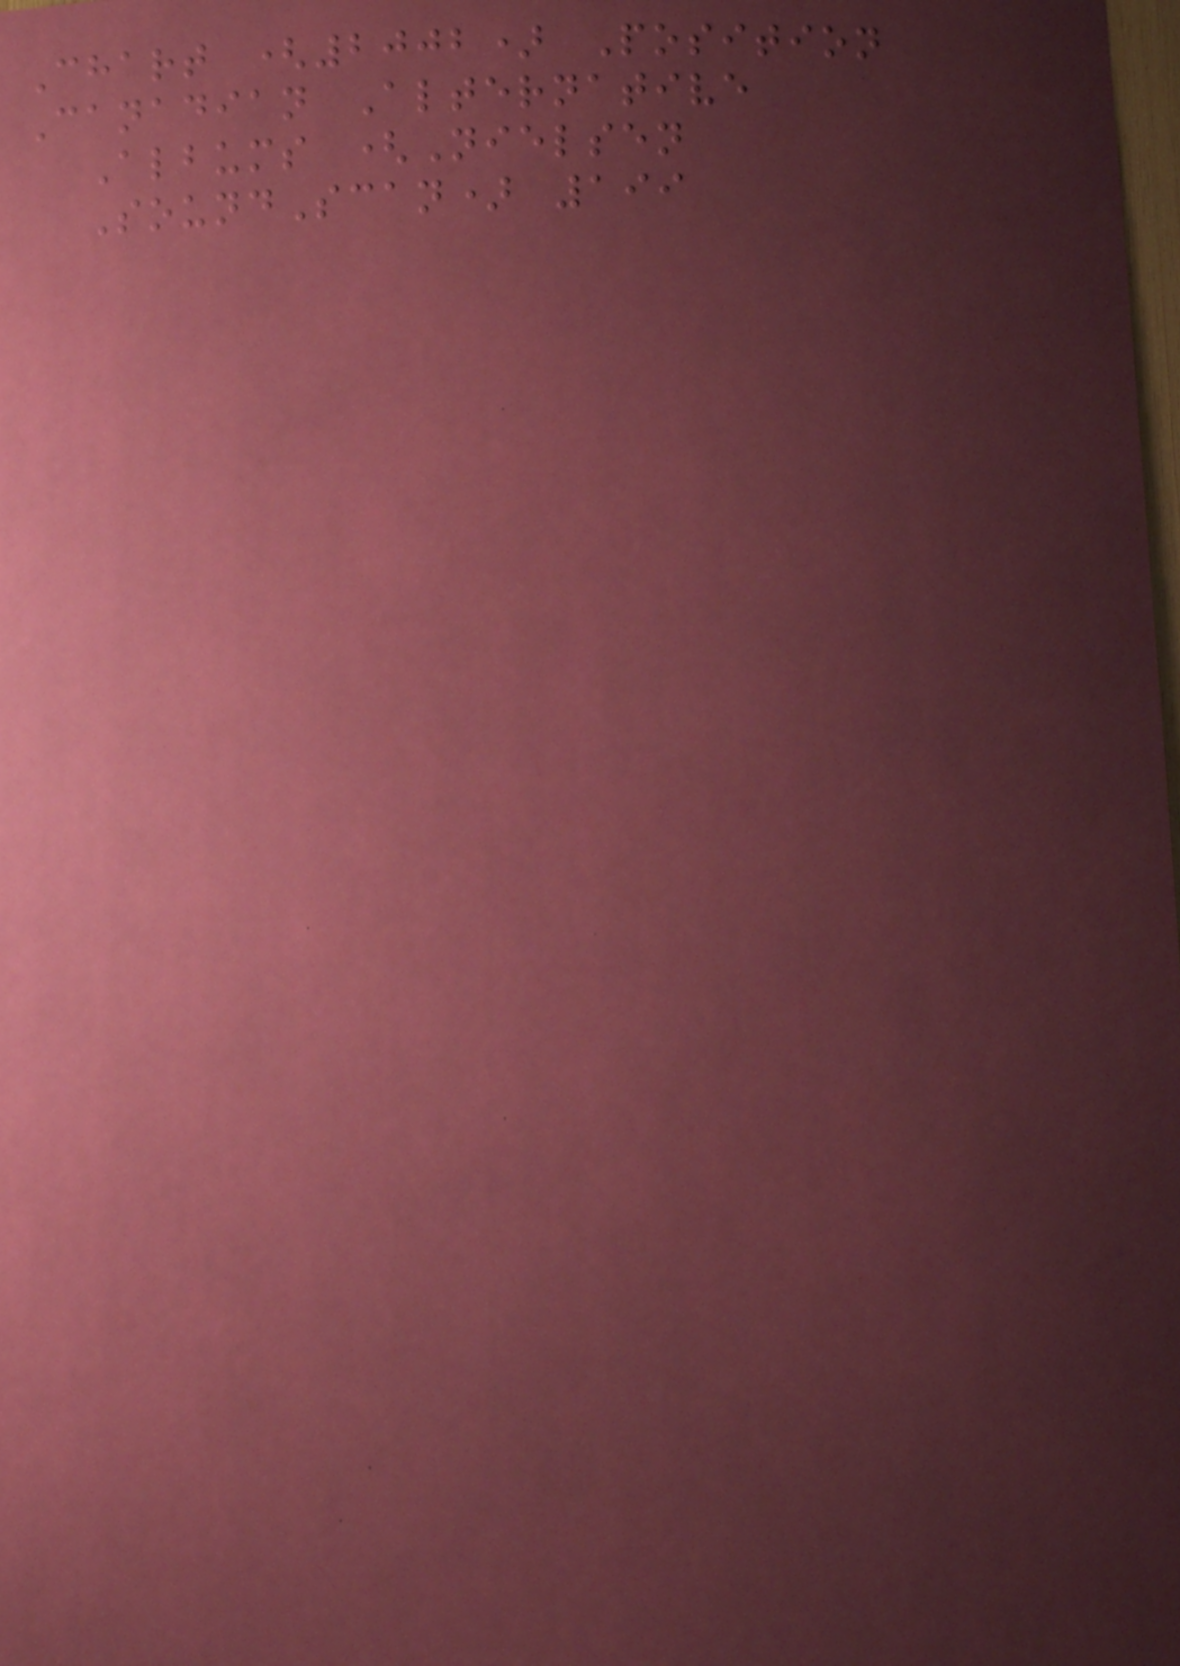Chart (2002) Position
Canadian Alternative
Albums (Nielsen
SoundScan) 199
